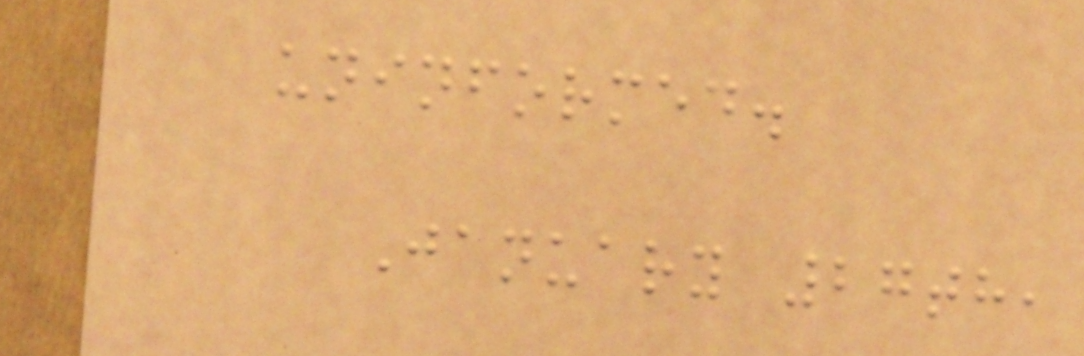uninformed.
January 27th,
